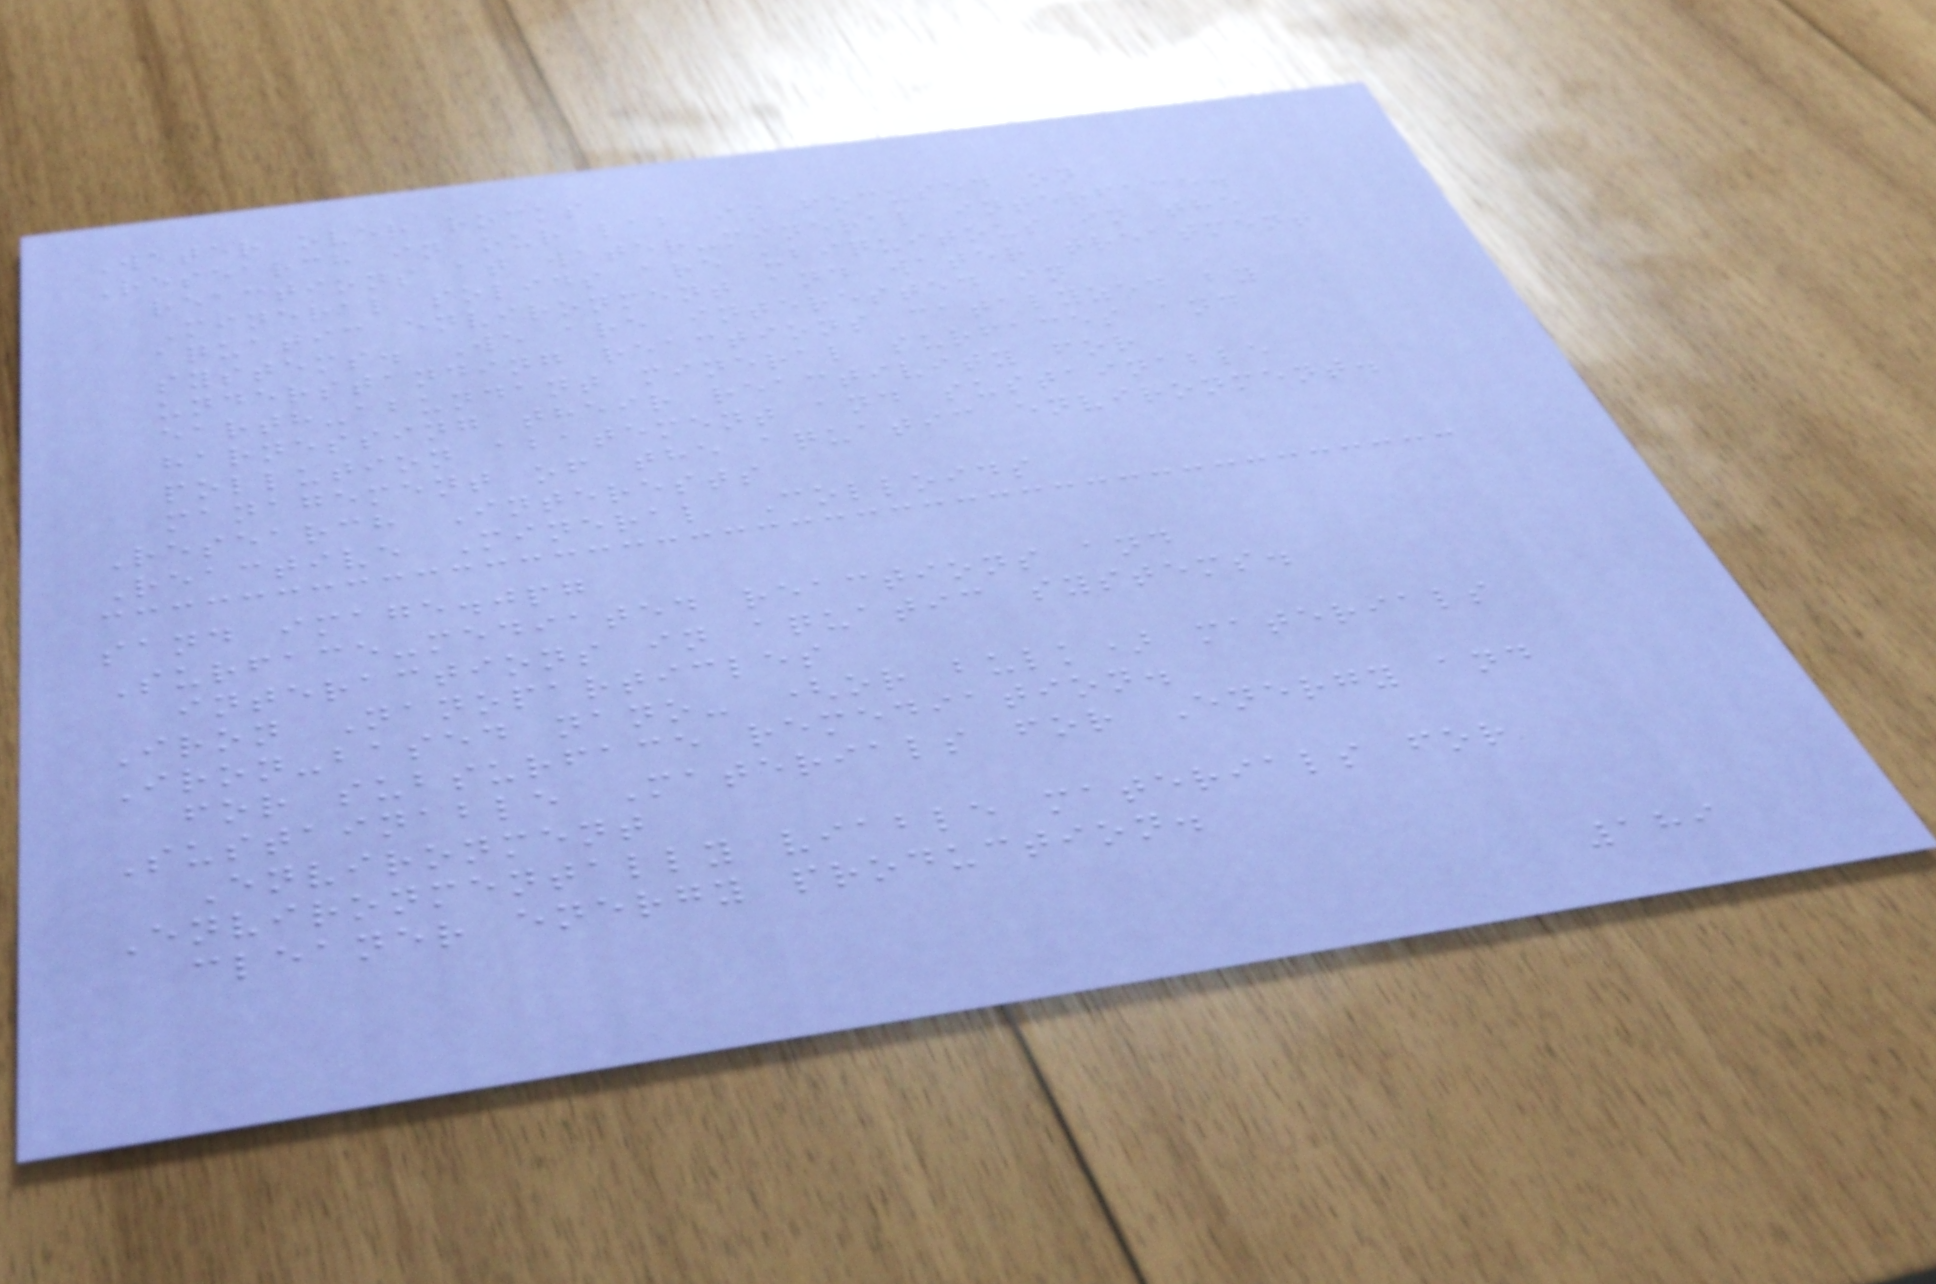Water over rocks
Research in our lab is focused on
reactions at water-mineral interface.
Mineral solids are ubiquitous in the
aquatic environment and water treatment
systems. We are interested in
understanding reactions catalyzed by
earth-abundant mineral surfaces and
harnessing their reactivity for
pollution abatement and sustainable
management of the aquatic environment.
Research Interests
Reactive Mineral Colloids
sand image.jpg
Surface-mediated reactions and
interactions in aquatic systems.
Iron Nanoparticles
Iron-based nano- (or bulk) materials
for subsurface remediation.
Sustainable Materials for Energy and
Environment
Environmentally viable materials for
cleaner energy production.
189
